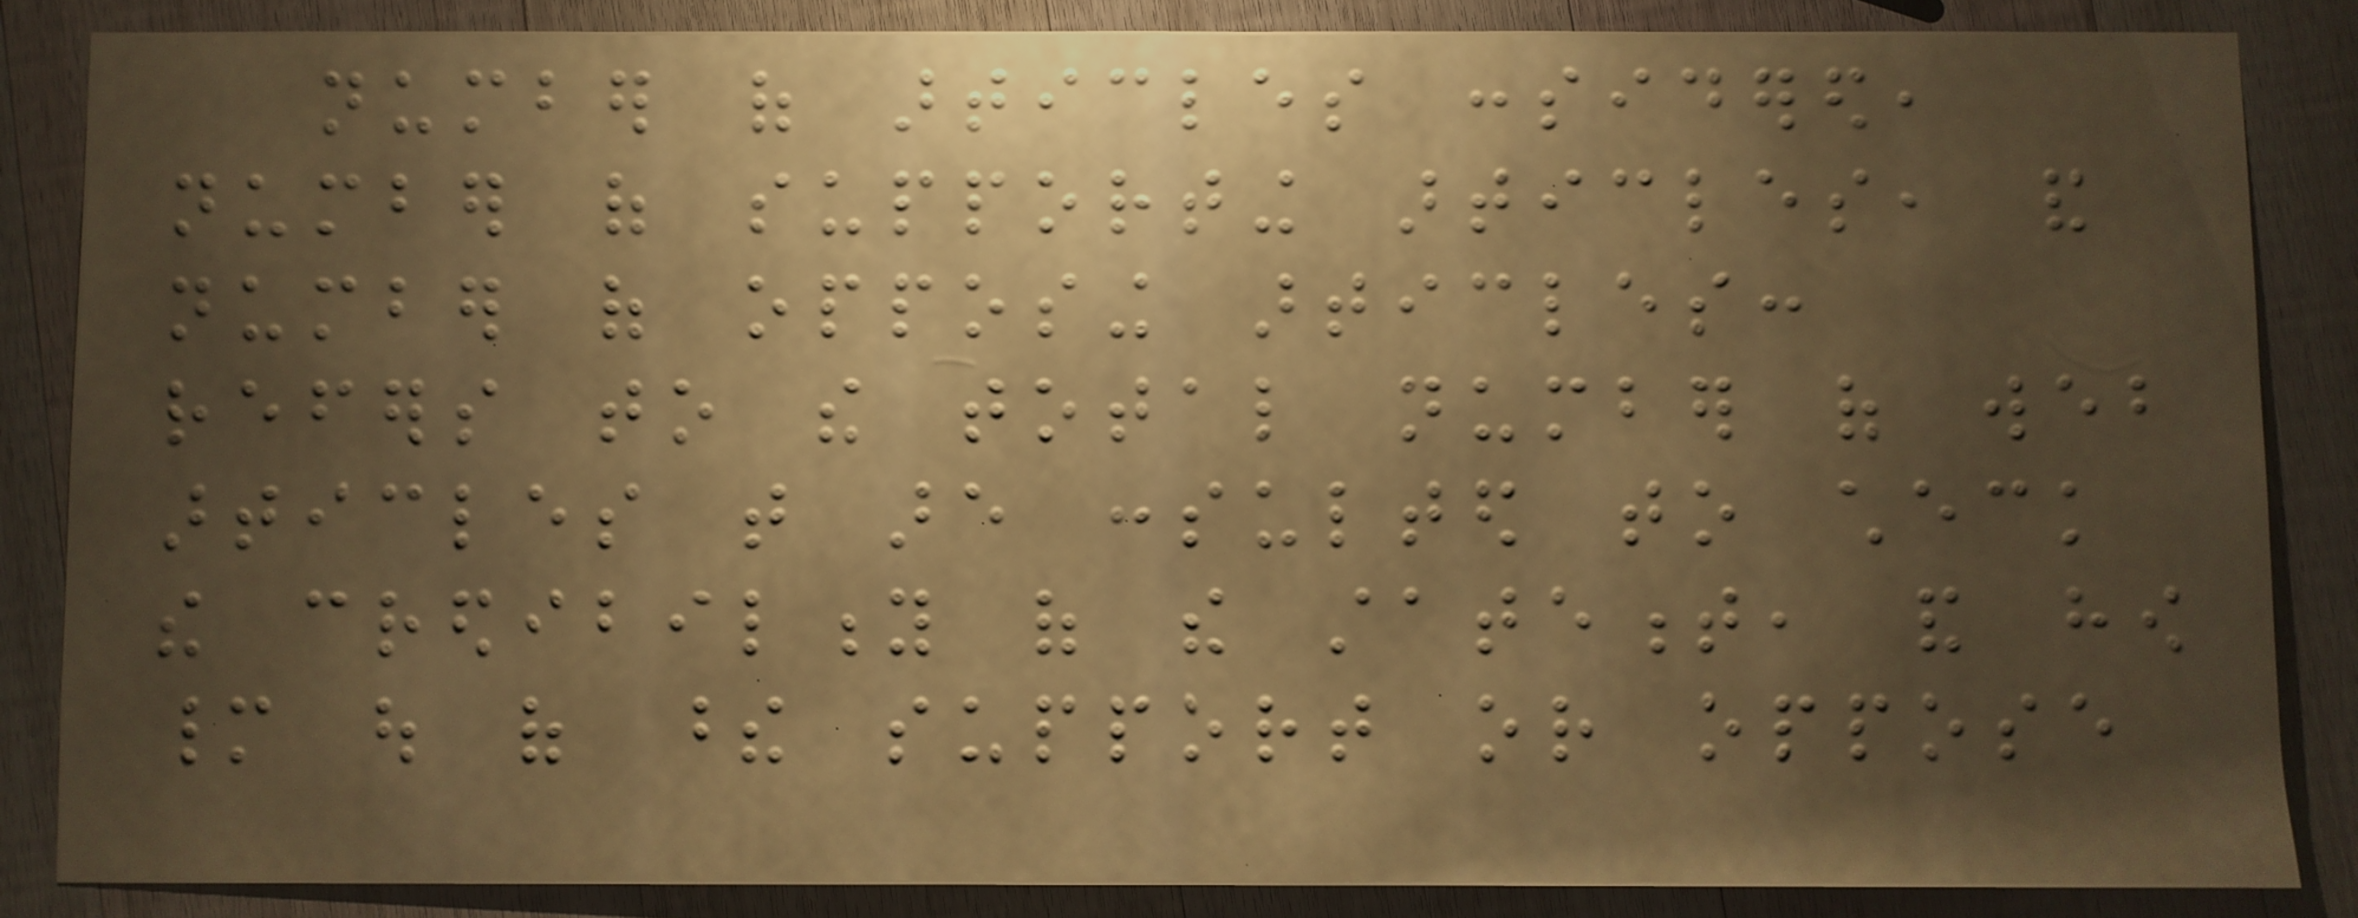number of articles considered,
number of supporting articles, and
number of opposing articles:
refers to the total number of web
articles that are consulted to check
the credibility of the statement, and how
many out of these support or oppose
